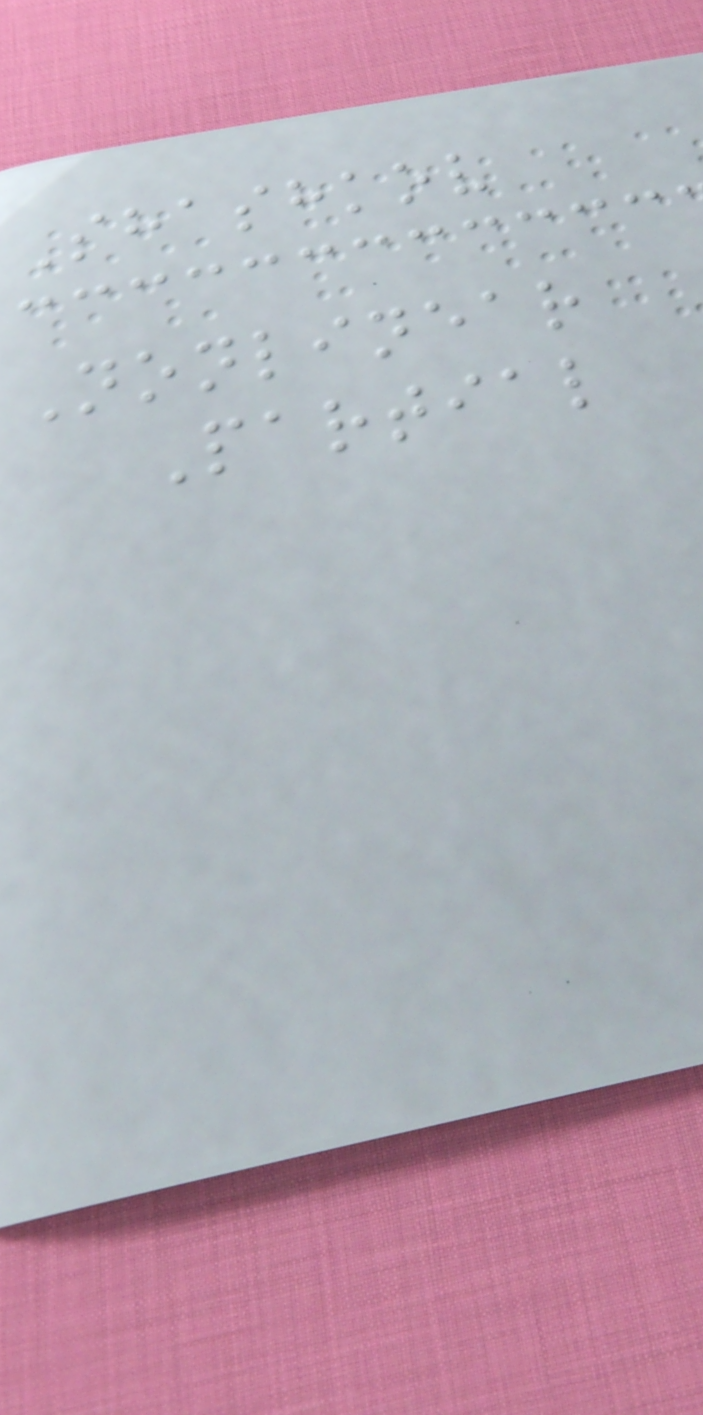Shashkov
Nonlinear
Partial
